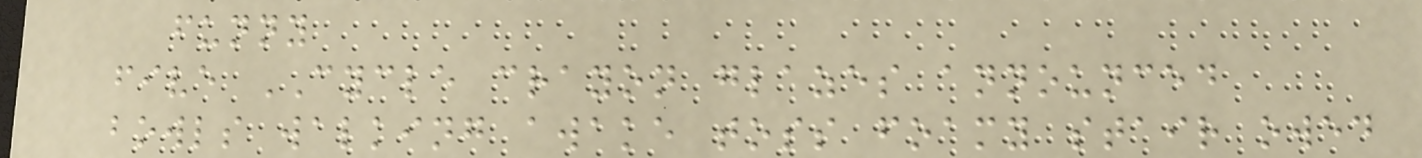funny
five CYCLE crayon glazes announced
bowls walking awake toss foamy stair owed
